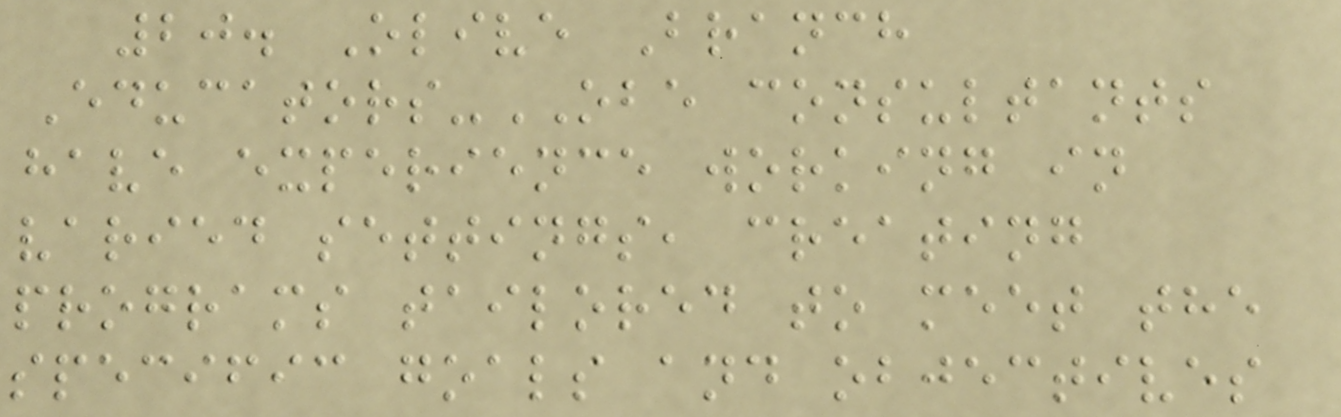20. Olive Branch
Educators-OBE consultants
have experience working in
varied settings, creating
programs tailored to meet the
specific goals and objectives
